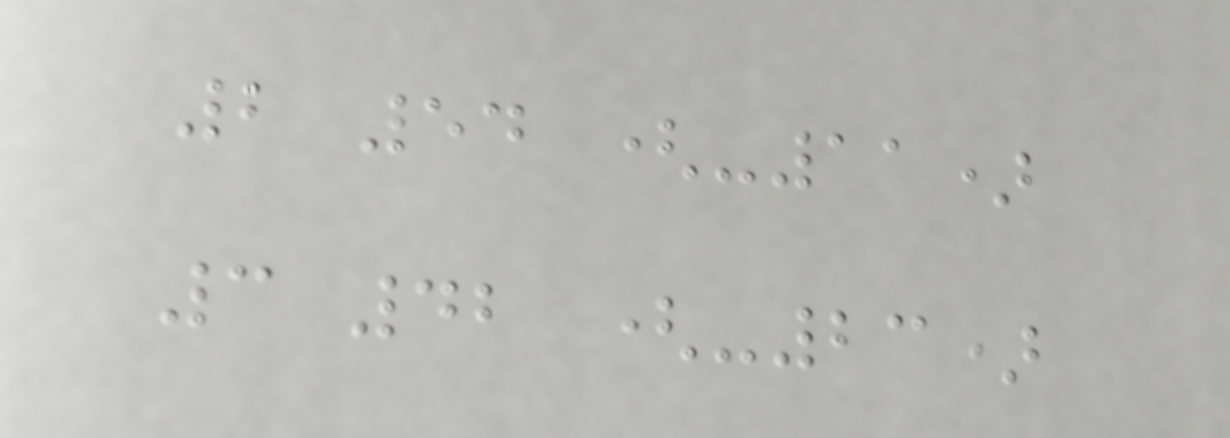2 54 (-11)
3 42 (-23)
